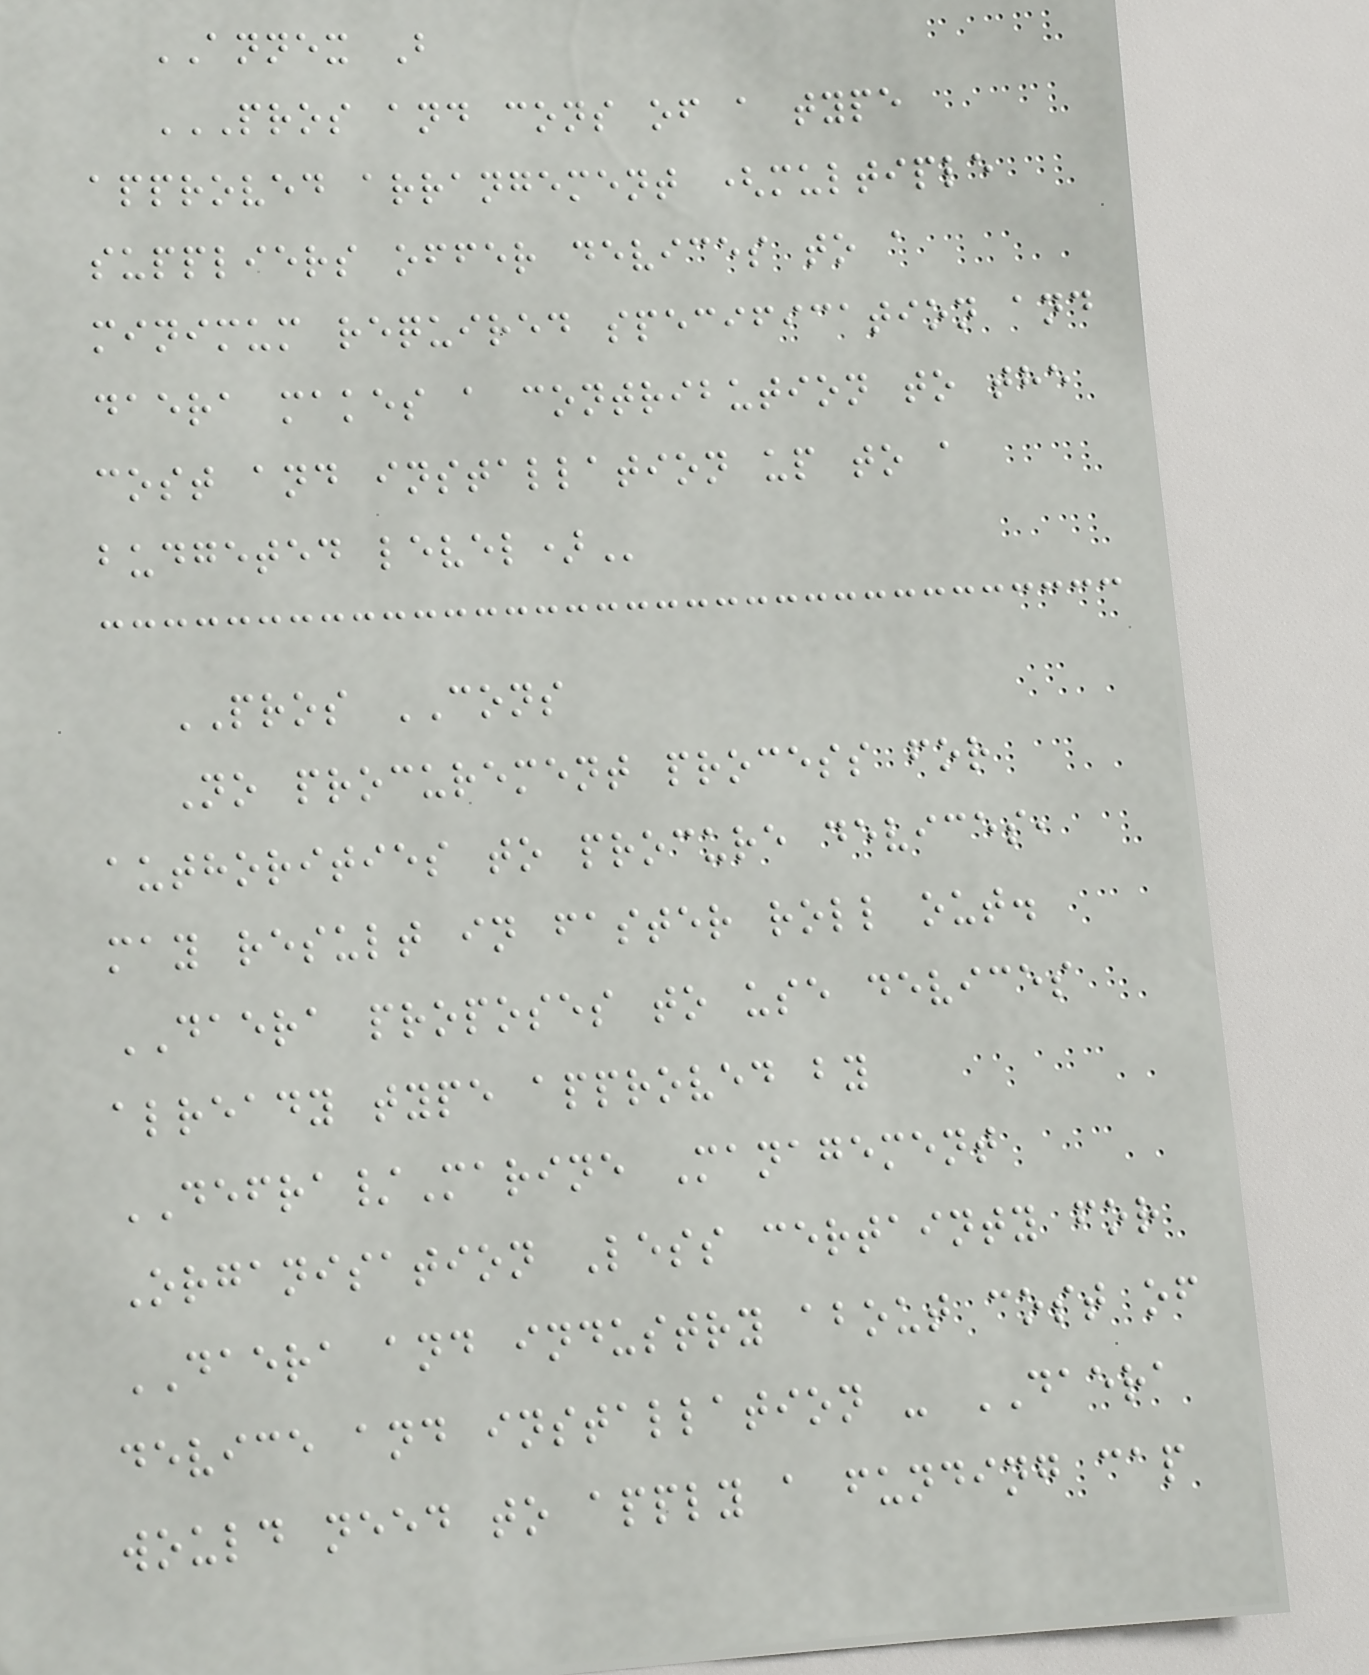ANNEX B
PROS AND CONS OF A TYPE
APPROVED ARRANGEMENT (MULTIPLE
SUPPLIERS OFFER DEVICES TO A
MINIMUM REQUIRED SPECIFICATION AND
DAERA MAKES A CONTRIBUTION TO THE
COST AND INSTALLATION UP TO A
BUDGETED LEVEL)
PROS CONS
No procurement process for
authorities to procure devices,
may result in faster roll out.
DAERA proposes to use devices
already type approved by
DEFRA/Marine Management
Organisation Less certainty for
DAERA and industry about cost of
device and installation - DAERA
would need to apply a funding cap
